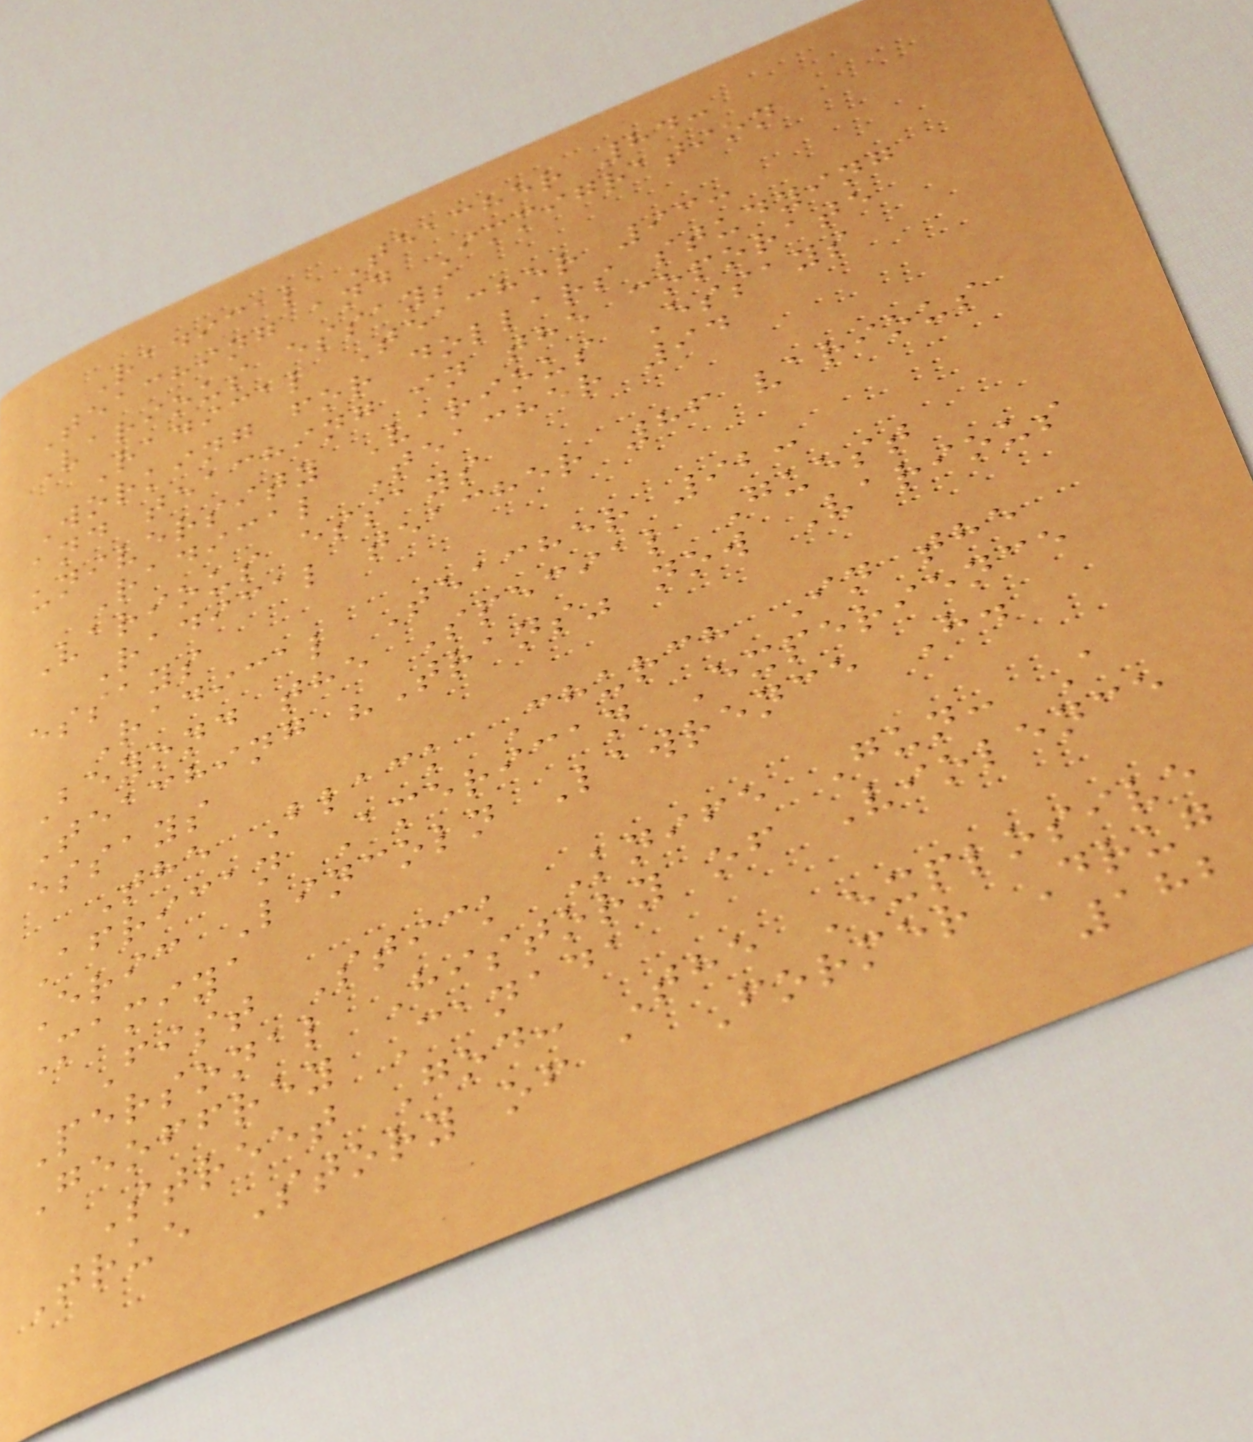Radical Teacher 84:
Teaching and Immigration
Various essays
Radical Teacher 93:
Working for dollars studying
and teaching in the coporate
university Various Essays
Radical Teacher 94
Various essays
Radical teacher 86 various
essays
Radical Teacher 92:
Beyond the Special Guest
Teaching "Trans" now Various
essays
The Black Church In the
African American Experience
Eric Lincoln Lawrence H.
Mamiya
Fist Stick Knife Gun: A
Personal History of Violence
Geoffrey Canada
Street God: The Explosive
True Story of a Former Drug
182
